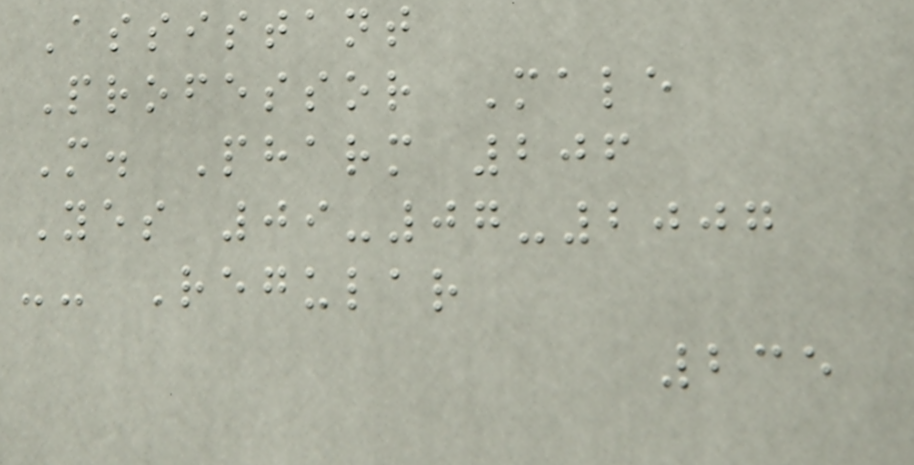Assistant
Professor Male
M. Pharm 206
Yes 09-07-2007
-- Regular
235
